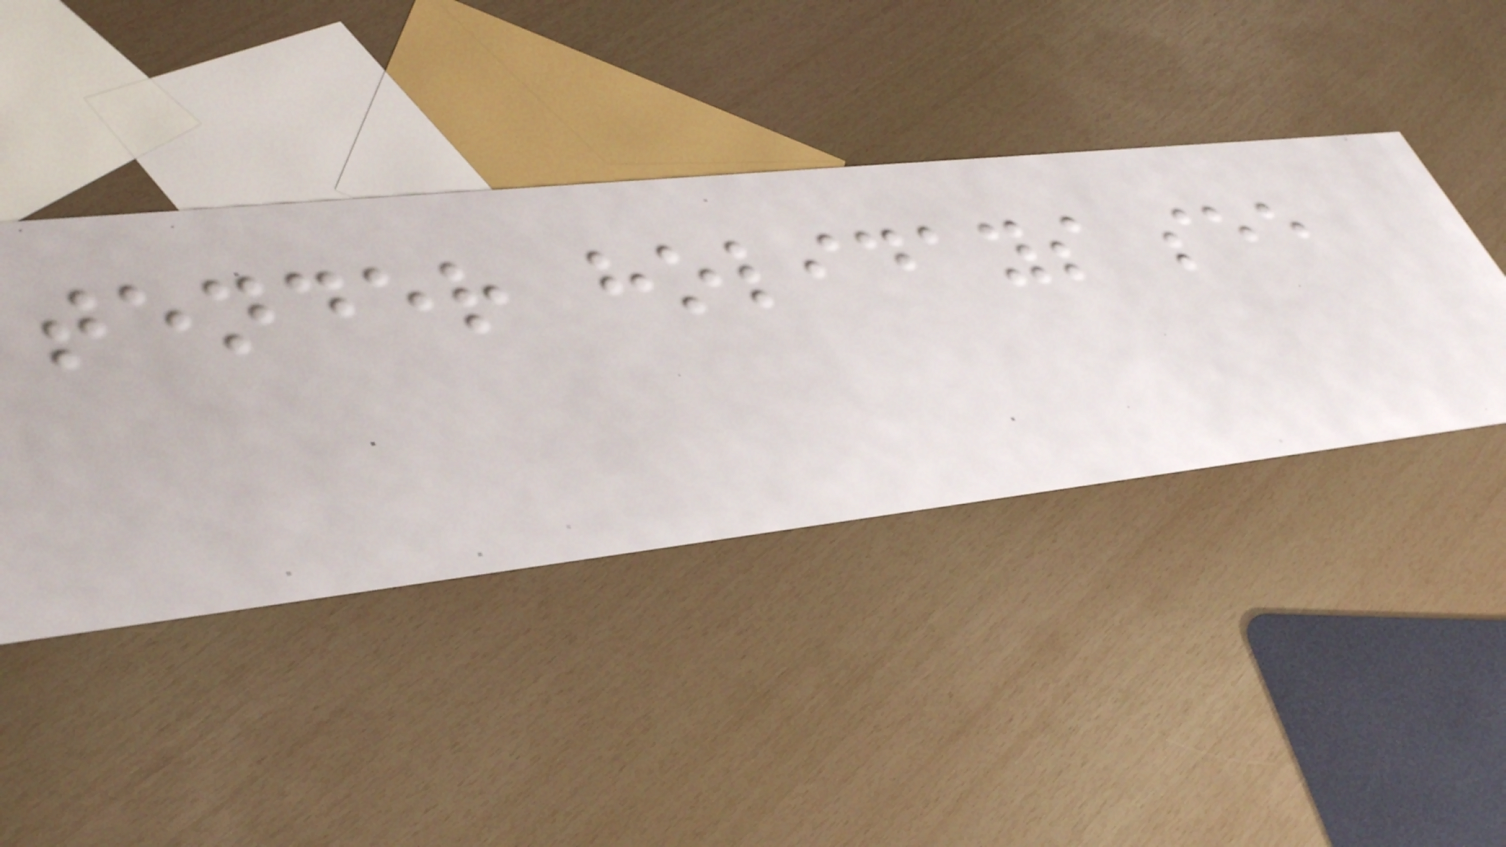tender holidays see
